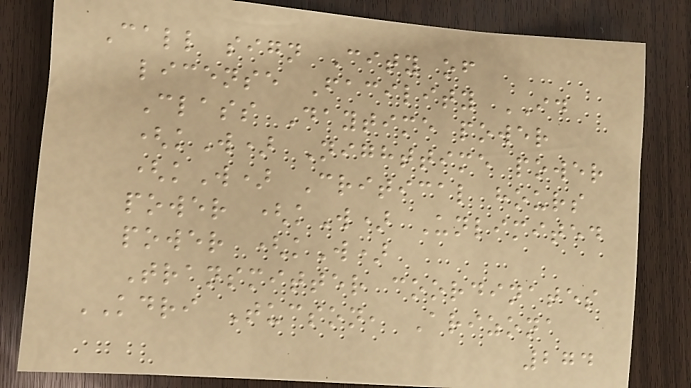Call sign City of
license Facility ID
Class Daytime power
(kW) Nighttime power
(kW) Critical hours
power (kW) Unlimited
power (kW)
Transmitter coordinates
KDRI Tucson, Arizona
274
